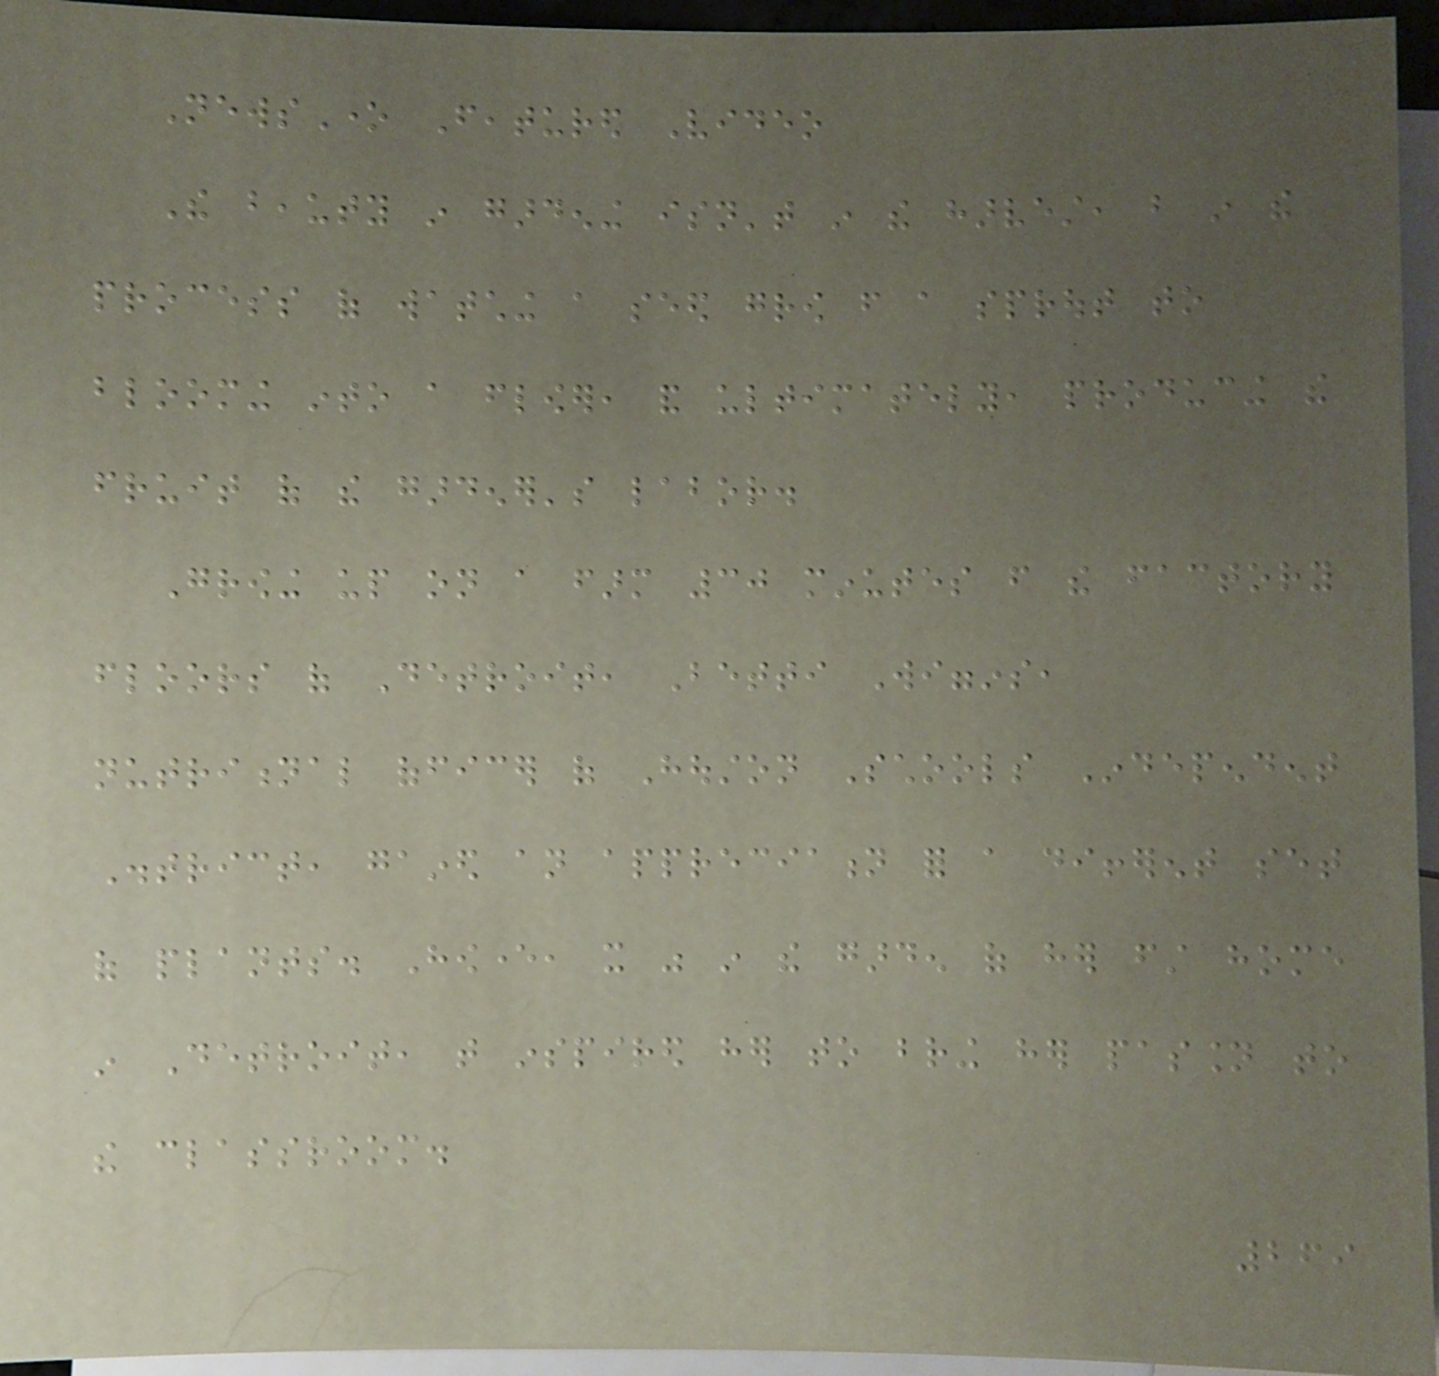NewsOne Featured Video
The beauty in gardening isn't in the harvest, but in the
process of watching a seed grow from a sprout to
blooming into a flower, and ultimately, producing the
fruit of the gardener's labor.
Growing up on a farm 30 minutes from the factory
floors of Detroit, Betti Wiggins,
nutritional officer of Houston Schools Independent
District, gained an appreciation for a different set
of plants. However, it was in the garden of her first home
in Detroit, that inspired her to bring her passion to
the classroom.
269
